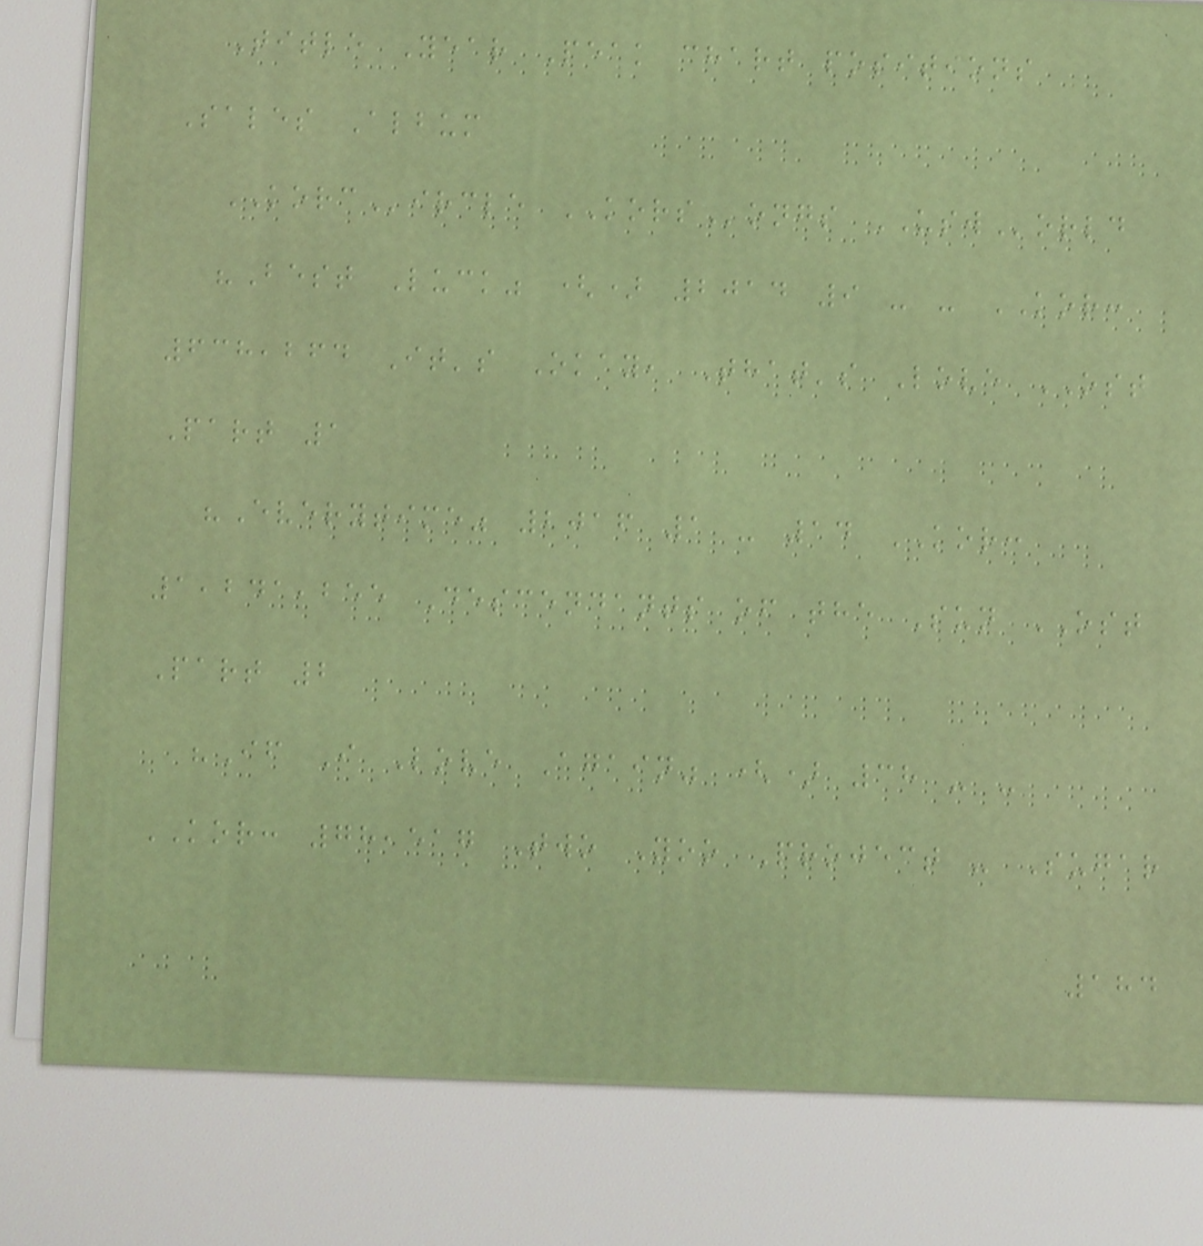Title Year Peak chart positions
Sales Album
KORCircle KORSongs USWorld
"Best Luck" () 2014 9 - - KOR:
638,264 It's Okay, That's Love OST
Part 1
"Everytime" 2016 1 - 14 KOR:
1,241,255 Descendants of the Sun OST
Part 2
"If I Love Again" () 38 - -
KOR: 78,517 Two Yoo Project - Sugar
184
